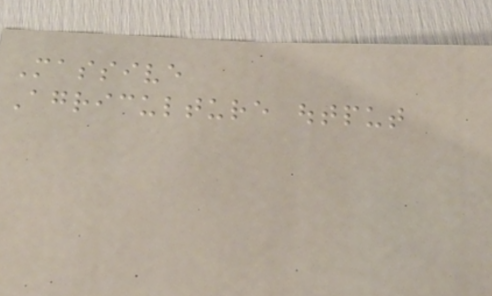Massive
Agriculture output
